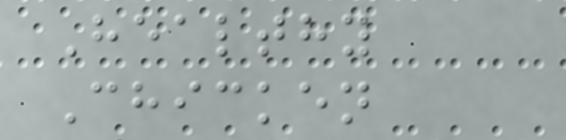Healthy
Chicken
